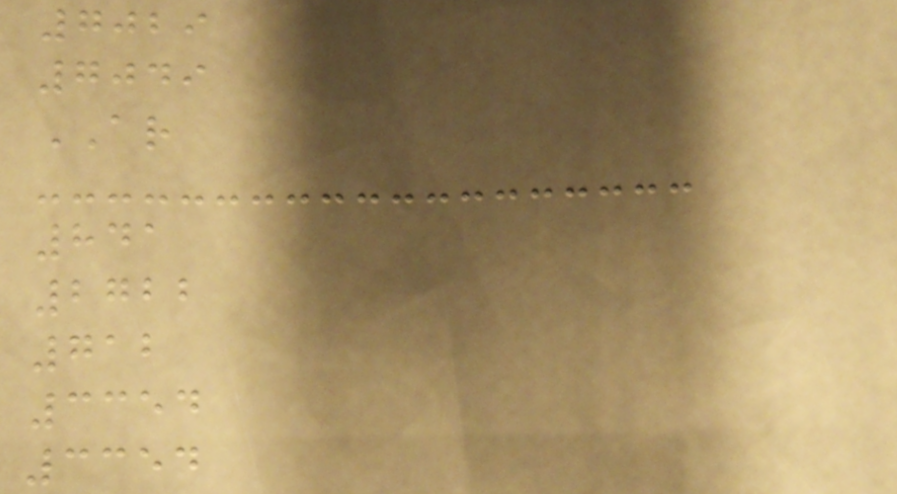7029
7049
AR
841
2722
712
3354
3354
